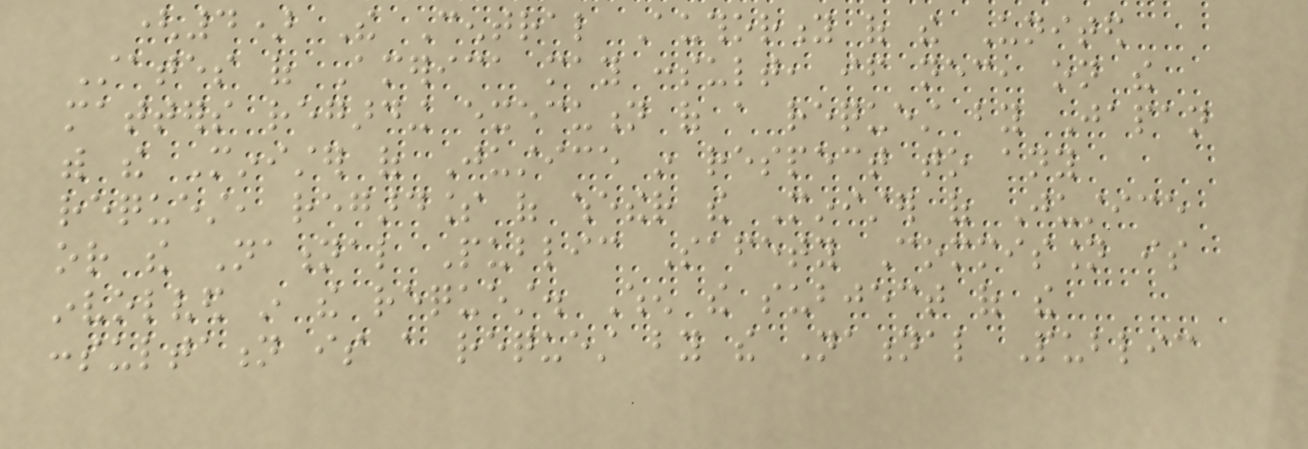(4) The Central Authority of the United
States of America may consult, if necessary, on the
matters regarding execution of a request by Japan
with the Minister of Justice in respect to any
request, regardless of whether the Minister of Justice
or the National Public Safety Commission is
involved in the request. When the subject of the
consultation is a request by the National Public
